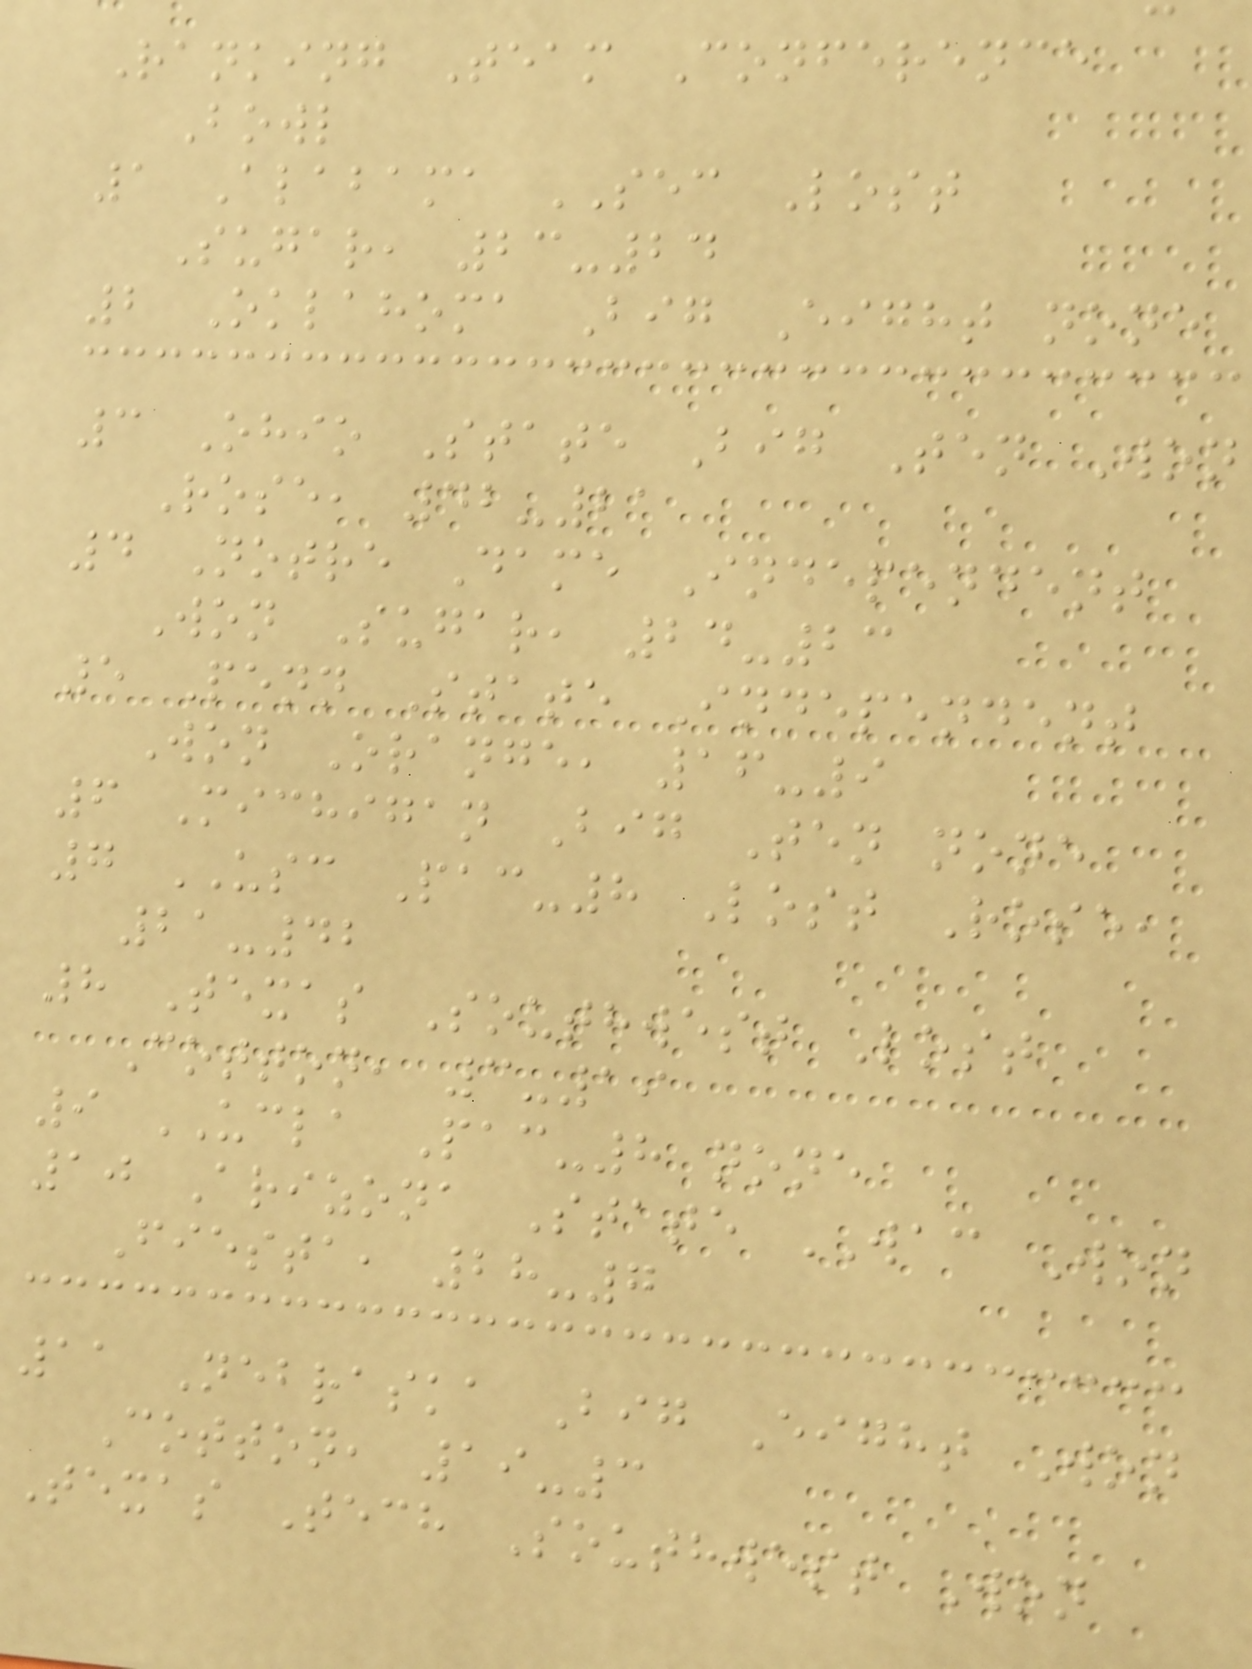Ranking Team Conference
Bowl
1 Alabama SEC Lost
Sugar, 23-24
2 Oklahoma Big Eight none
3 Ohio State Big Ten Won
Rose, 42-21
4 Notre Dame Independent
Won Sugar, 24-23
5 Penn State Independent
Won Orange, 16-9
6 Michigan Big Ten none
7 USC Pac-8 Lost Rose,
21-42
8 Texas Southwest Lost
Cotton, 3-19
9 UCLA Pac-8 none
10 Arizona State WAC Won
Fiesta, 28-7
11 Nebraska Big Eight Won
Cotton, 19-3
Texas Tech Southwest Won
